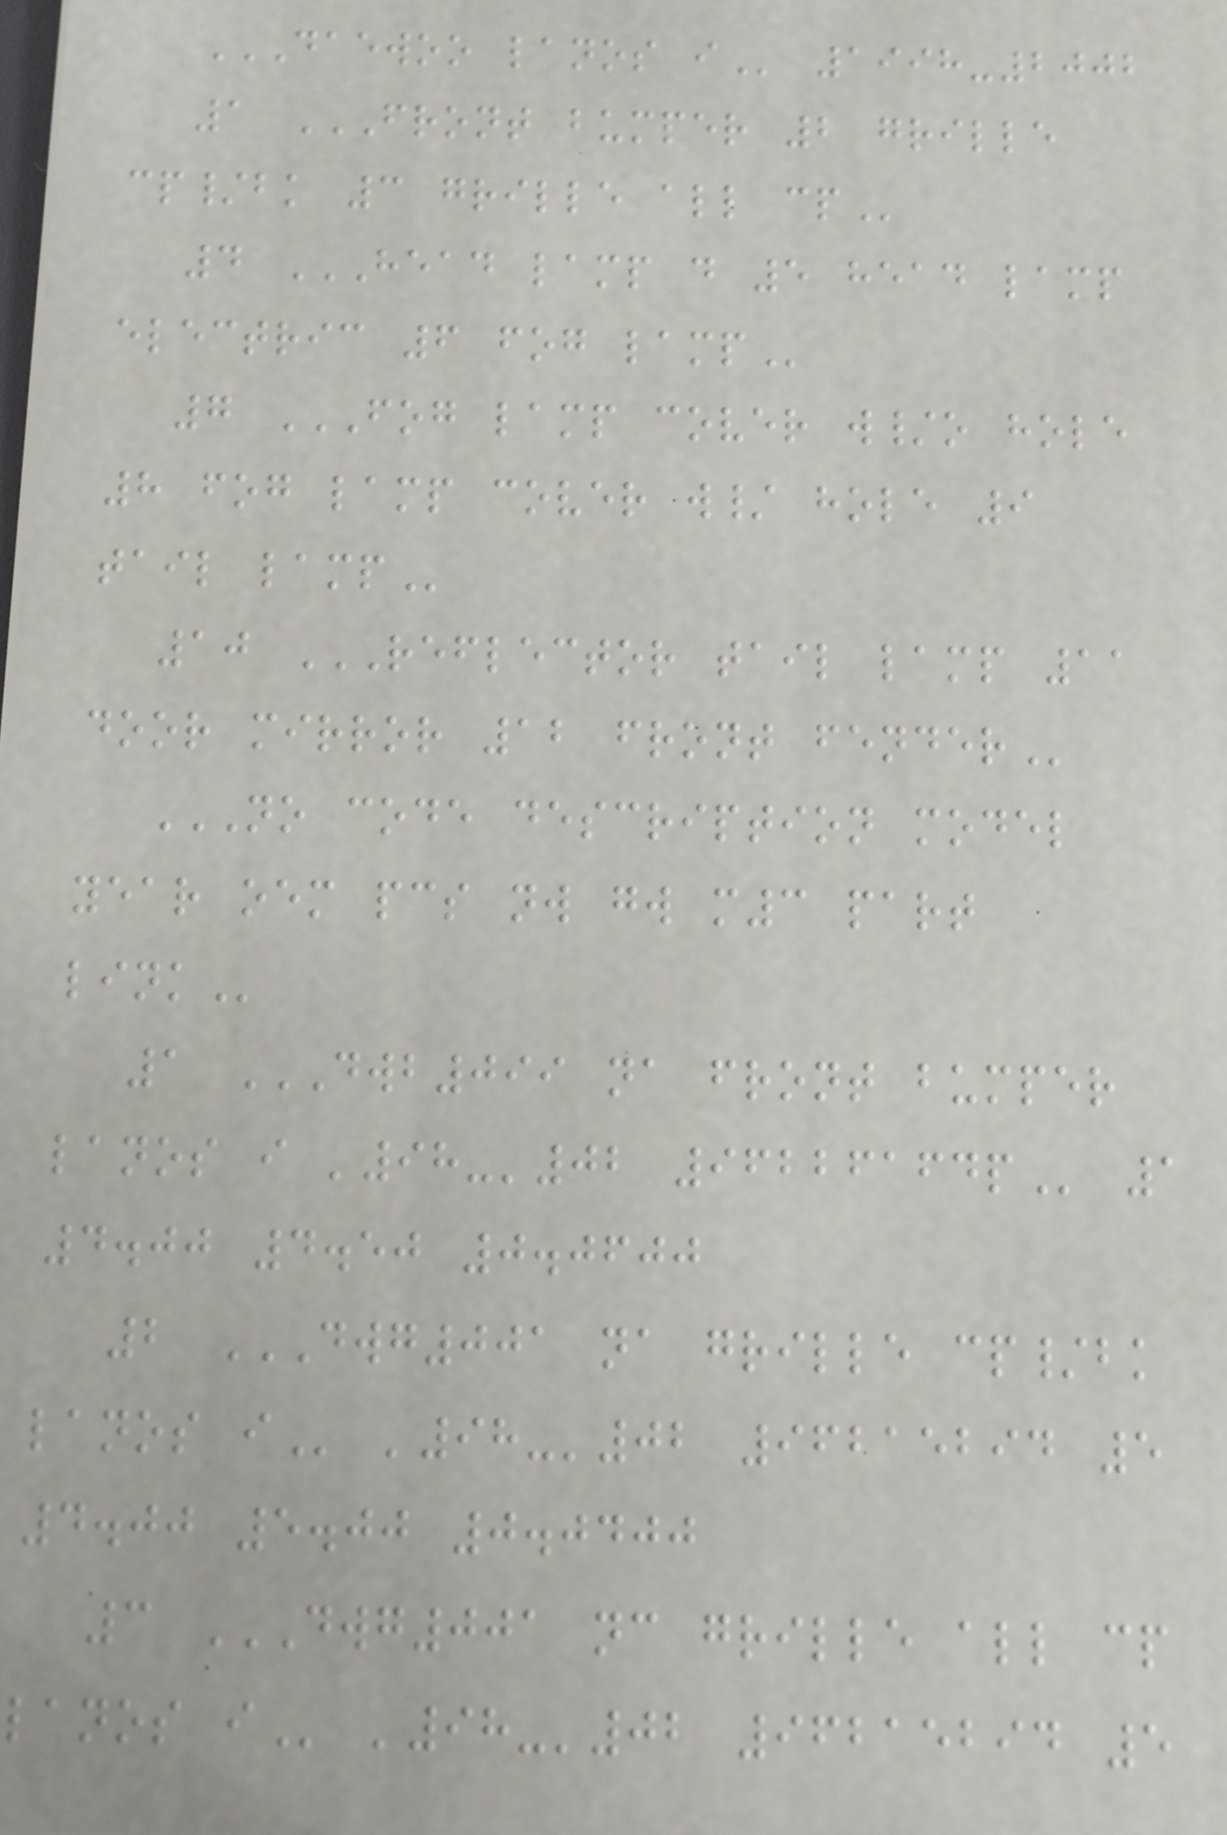DAEWOO LANOS I 1998-2002
1 FRONT BUMPER 2 GRILLE
CP/BK 3 GRILLE ALL CP
4 HEAD LAMP D 5 HEAD LAMP
ELECTRIC 6 FOG LAMP
7 FOG LAMP COVER W/O HOLE
8 FOG LAMP COVER W/ HOLE 9
TAIL LAMP
10 REFLECTOR TAIL LAMP 11
DOOR MIRROR 12 FRONT FENDER
NO CODE DESCRIPTION MODEL
YEAR OEM PCS NW GW M3 PART
LINK
1 DWB099 NA FRONT BUMPER
LANOS I '98-'02 96226164P 1
4.00 4.50 0.0600
2 DWG001 NA GRILLE CP/BK
LANOS I '98-'02 96215294 5
4.00 5.00 0.0400
3 DWG001 NC GRILLE ALL CP
LANOS I '98-'02 96215294 5
